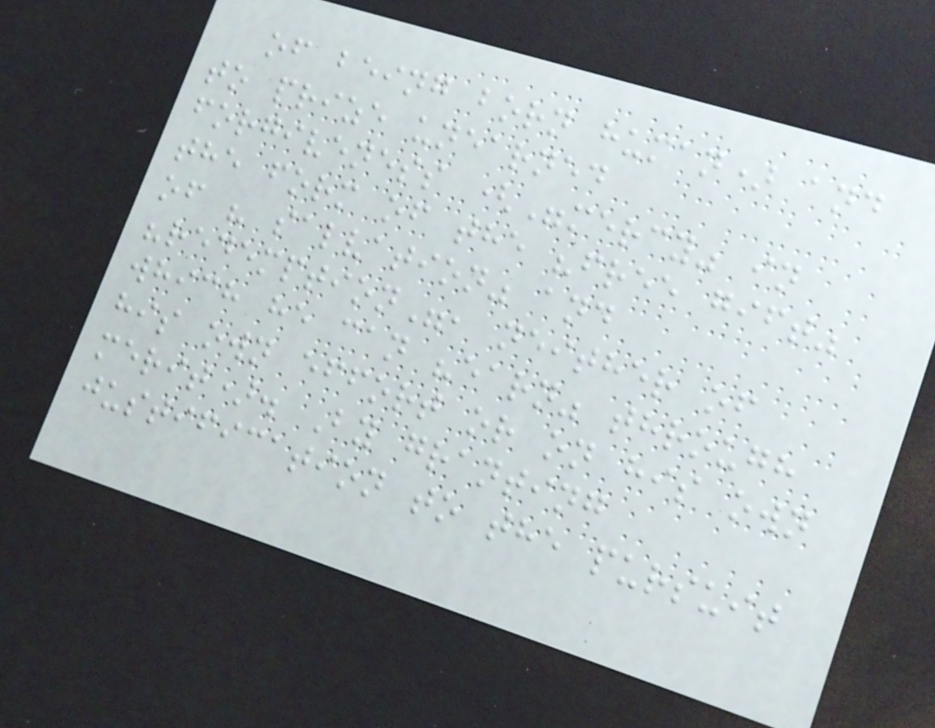of being born human) and
to prize unearned
forgiveness ("mercy" in
the form of the "free gift"
of " salvation" and
"redemption", neither of
which he can "earn" through
his own effort or on his own
merit). By granting
justification to the pursuit
